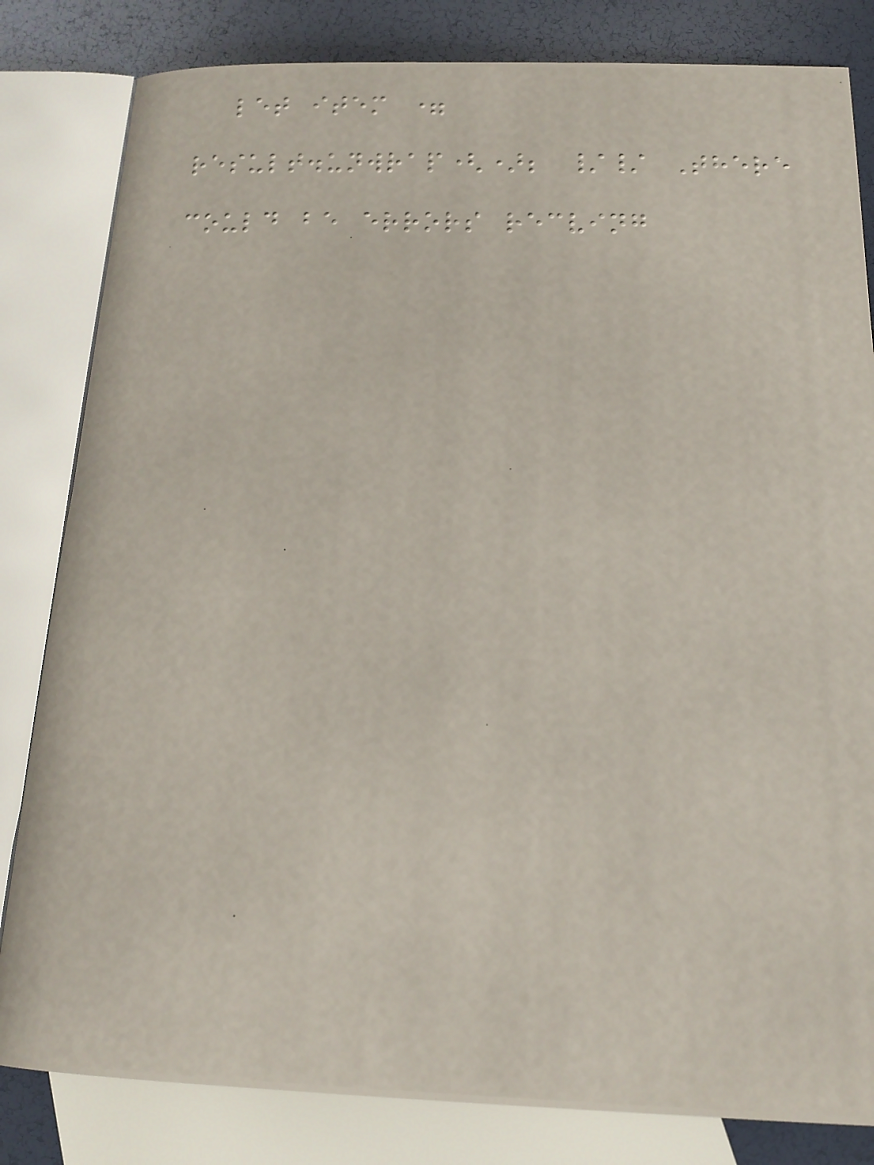let item =
result.unwrap(); // There
could be errors recving
